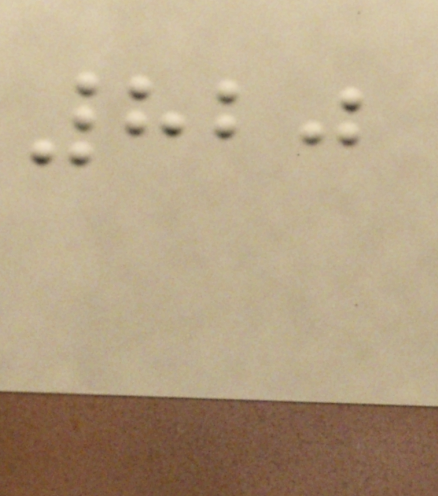820
